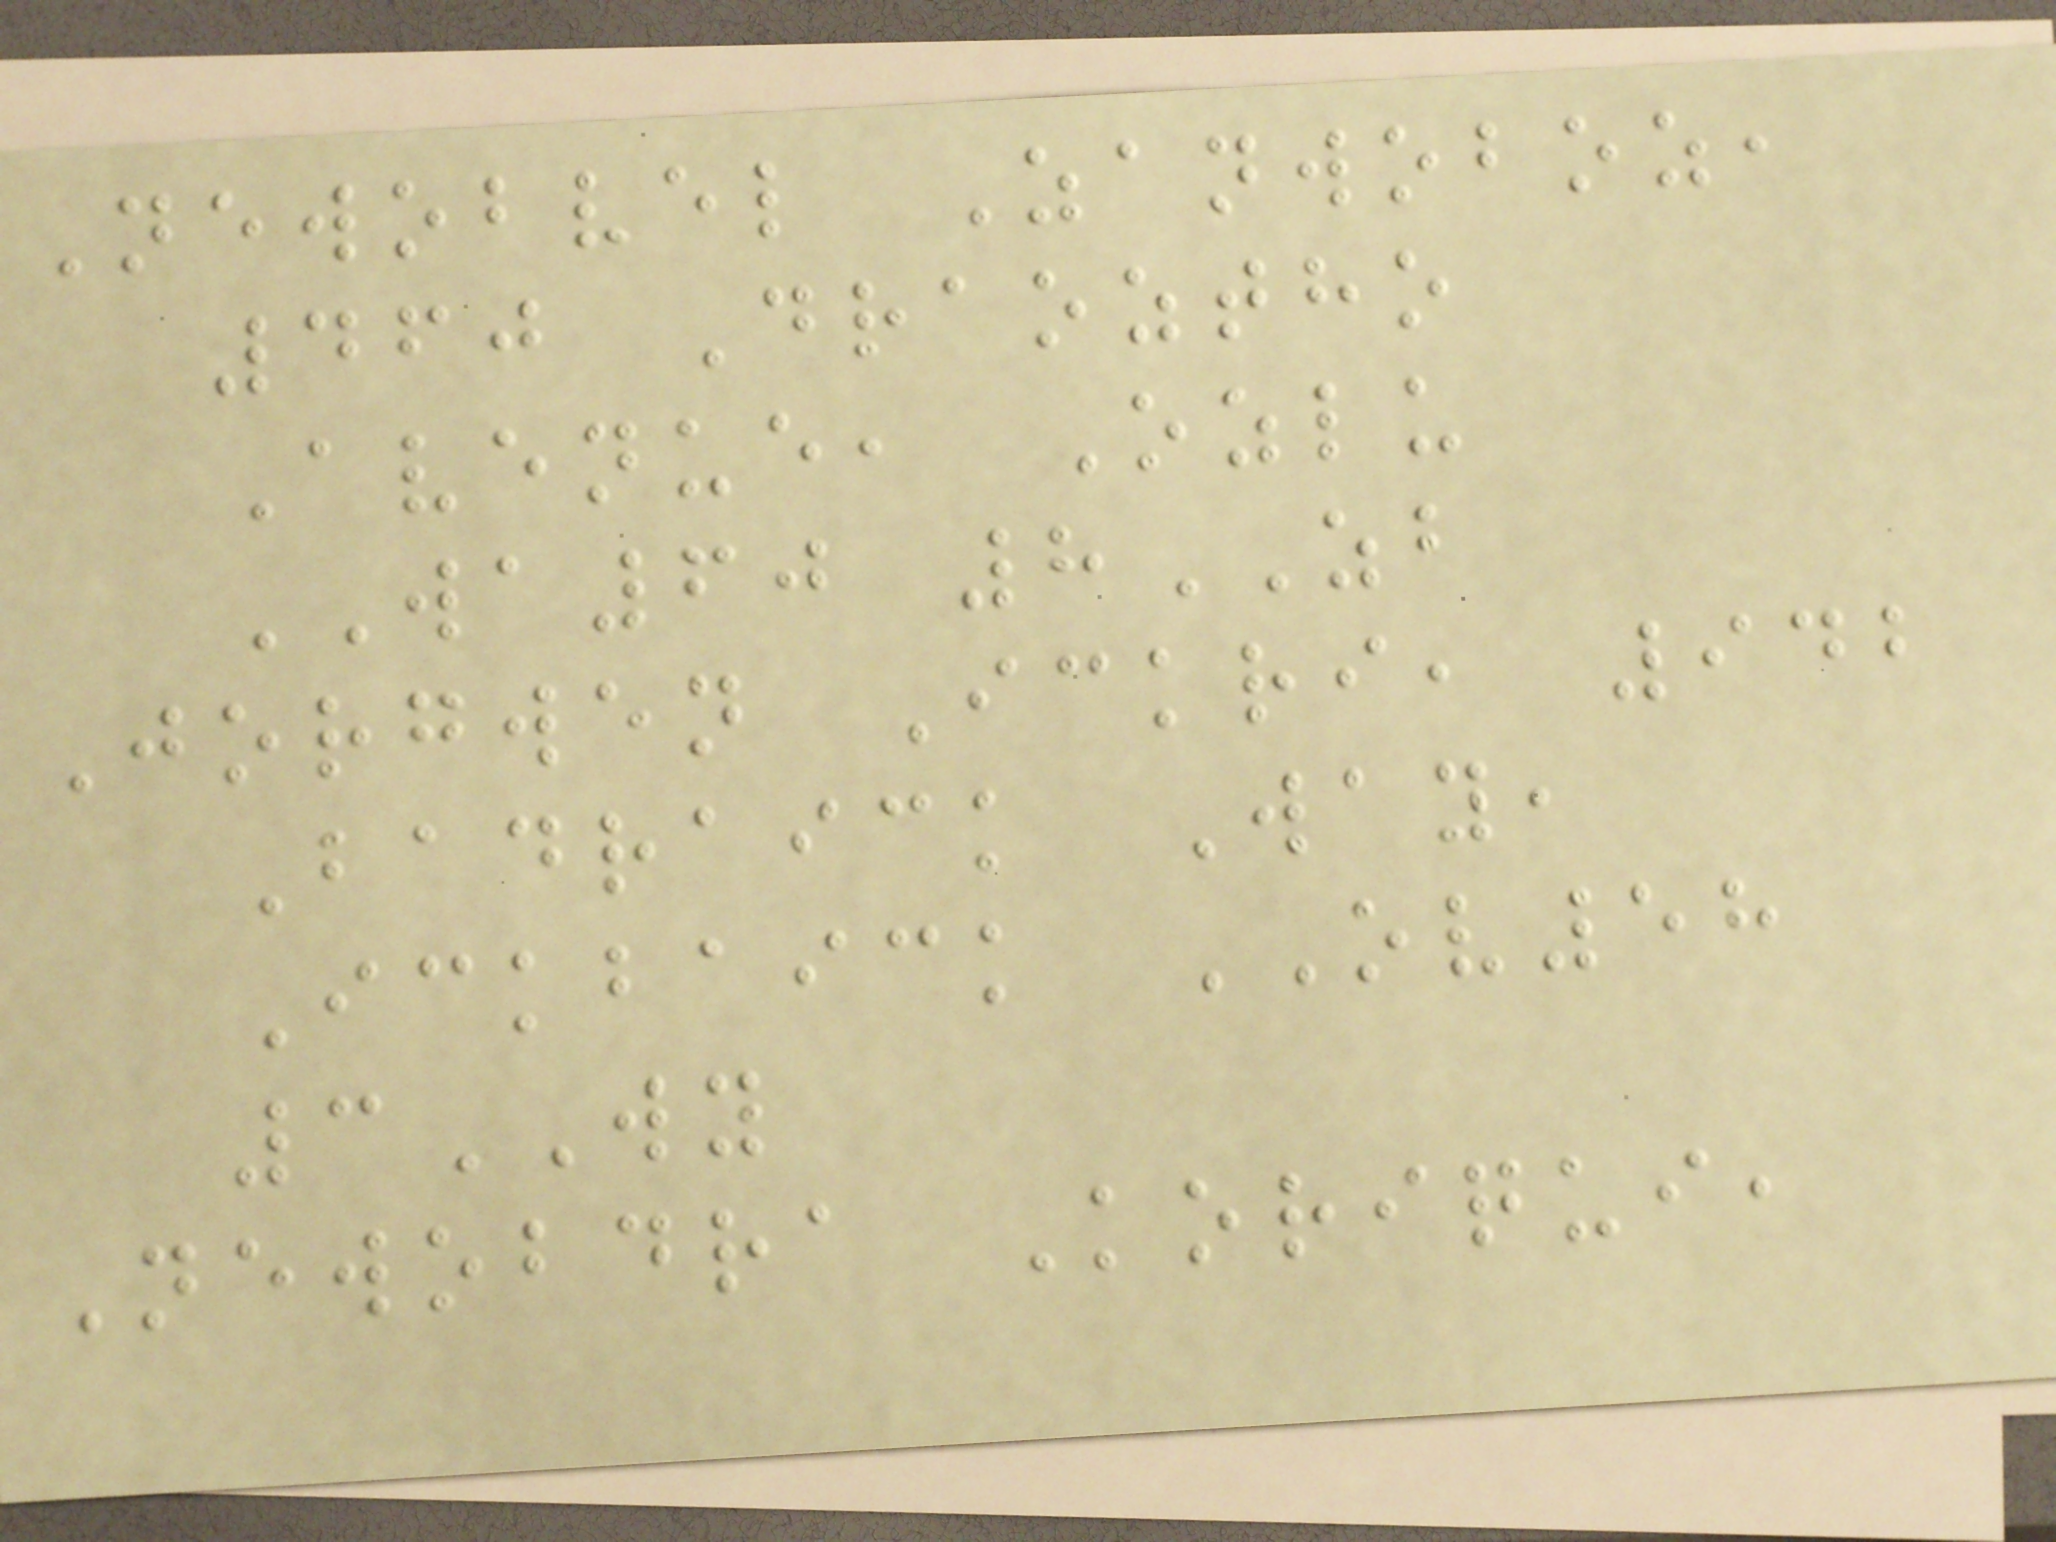Newobvel Zanwoboz,
460 Draoztho
Avenue, Ozlu
WA60 8ZB
Jorgwen Ickri, 942
Badraick Way,
Ickbaick OV58
3WY
Newobdra Koriqui,
